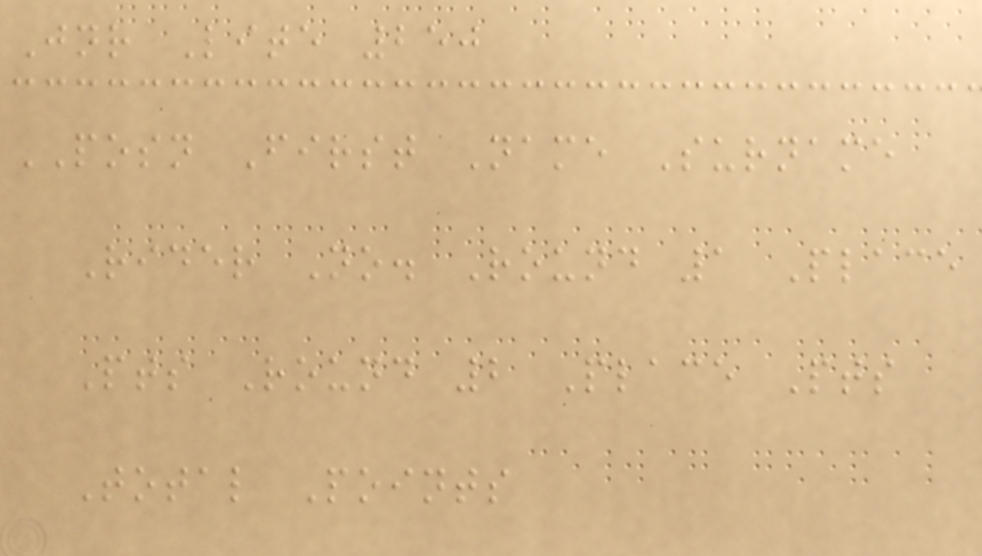Jnr Lite 250
POSN First Name Surname
Rider No. Round 1 Place
Pts Round 2 Place Pts
Total Points
